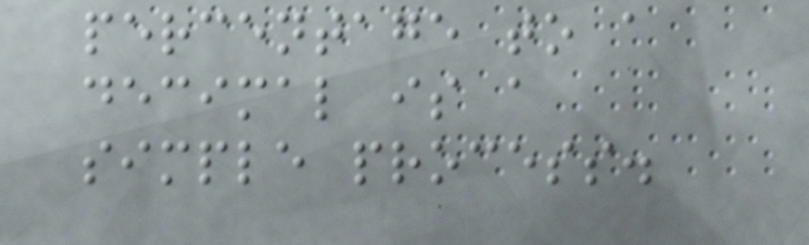percentage to a
decimal is a
simple process.
